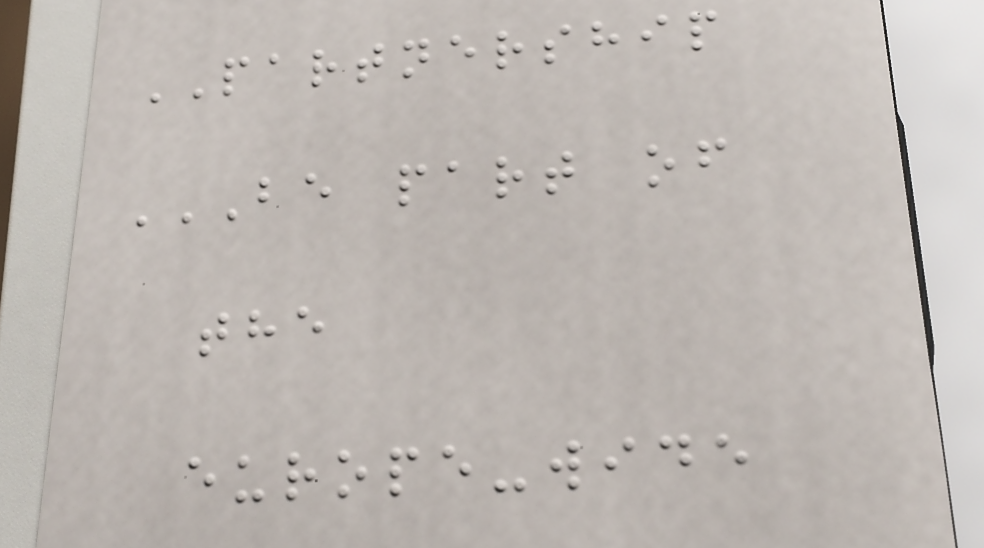PARTNERSHIP
BE PART OF
THE
EUROPE-WIDE
